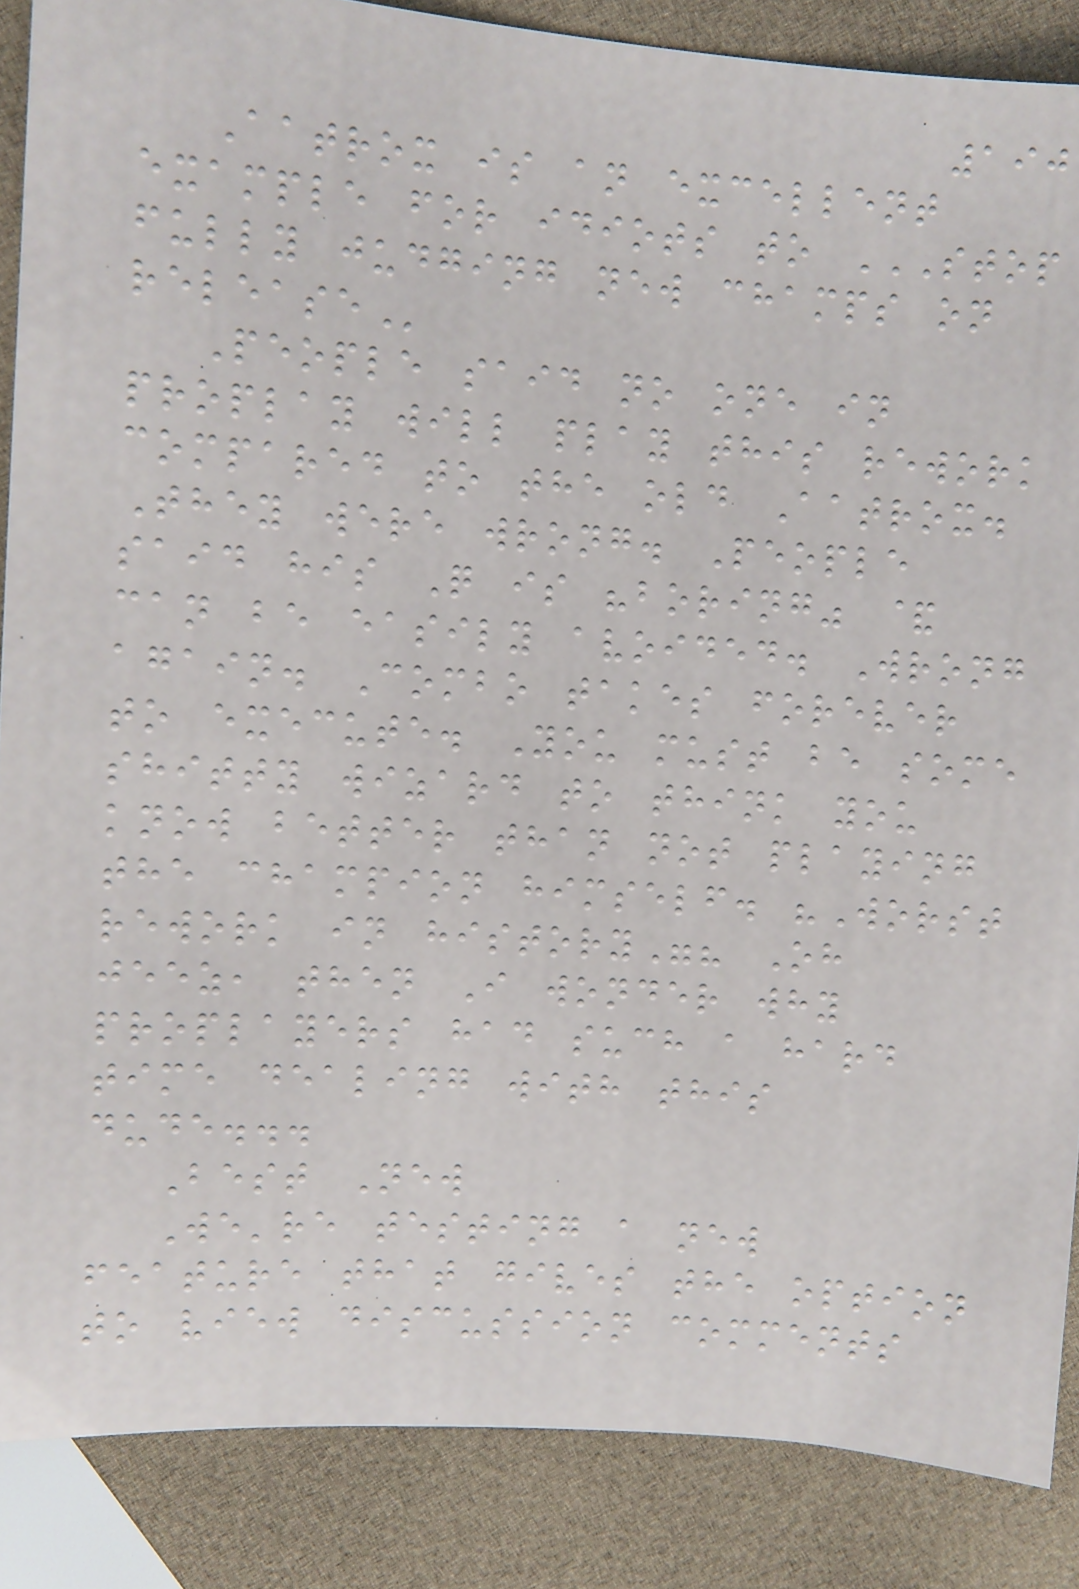190
Aatrox is an excellent
example for idiots to STOP
FULLY JUDGING NEW CHAMPS ON
RELEASE
People said no one in
proplay will play this rework
compared to the old Aatrox.
They were wrong. People
said his Q is "boring" &
can be easily avoided. Wrong
again. Combo takes forever
to execute. You must be some
shitty wizard to think you
know better than not playing
the champion himself. "Worst
rework in history"? Oh
jeez, then I wonder why
proplayers had such a hard
time dealing with this
dude...
Best New
We're testing a new
feature that gives the option
to view discussion comments
